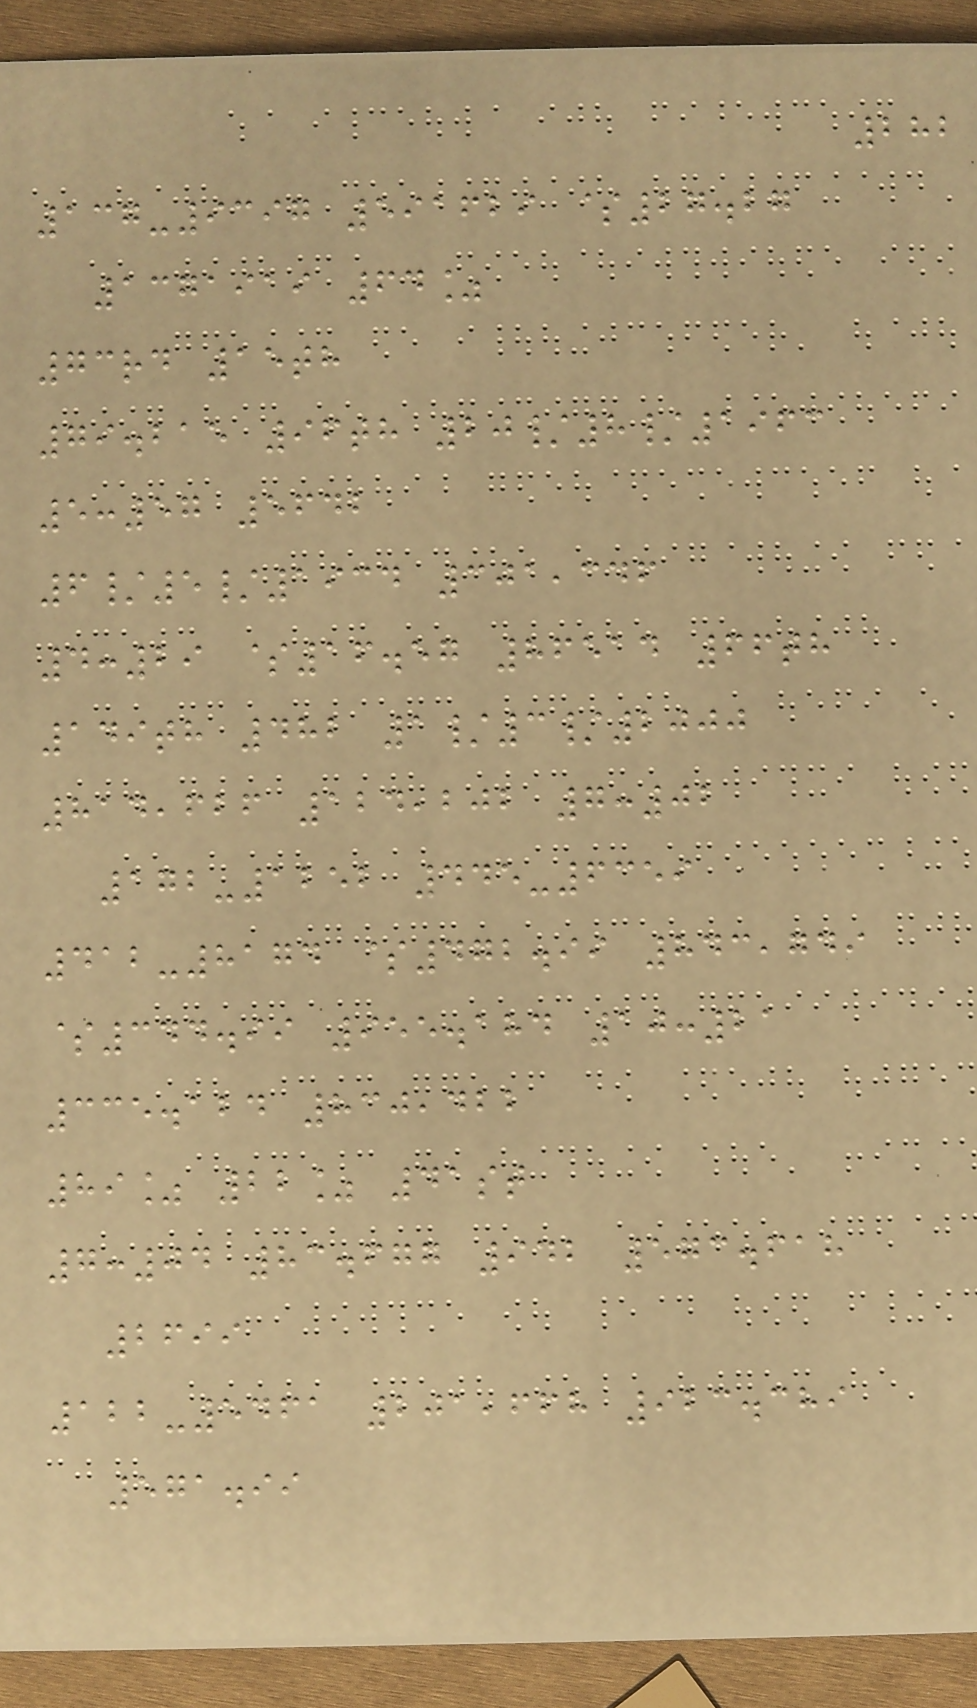282
137-9397 591629 $27.27
1371919 64%
73rd 15th
79.215 96th 20/8/1963
5:57 5642
6/5/1934 301,346
4:29 $16.57 86514 66th
149th 482 1/3/2000
814,626 124,202 7:02
172-1252 445-6359
412-8174 $472.99 843,749
$344.99 955.184 10:21
335.124 830,422
89% 22% 41st
7:04 83.677 942 573.618
2699
122-5461 201,668 923.389
571.99
